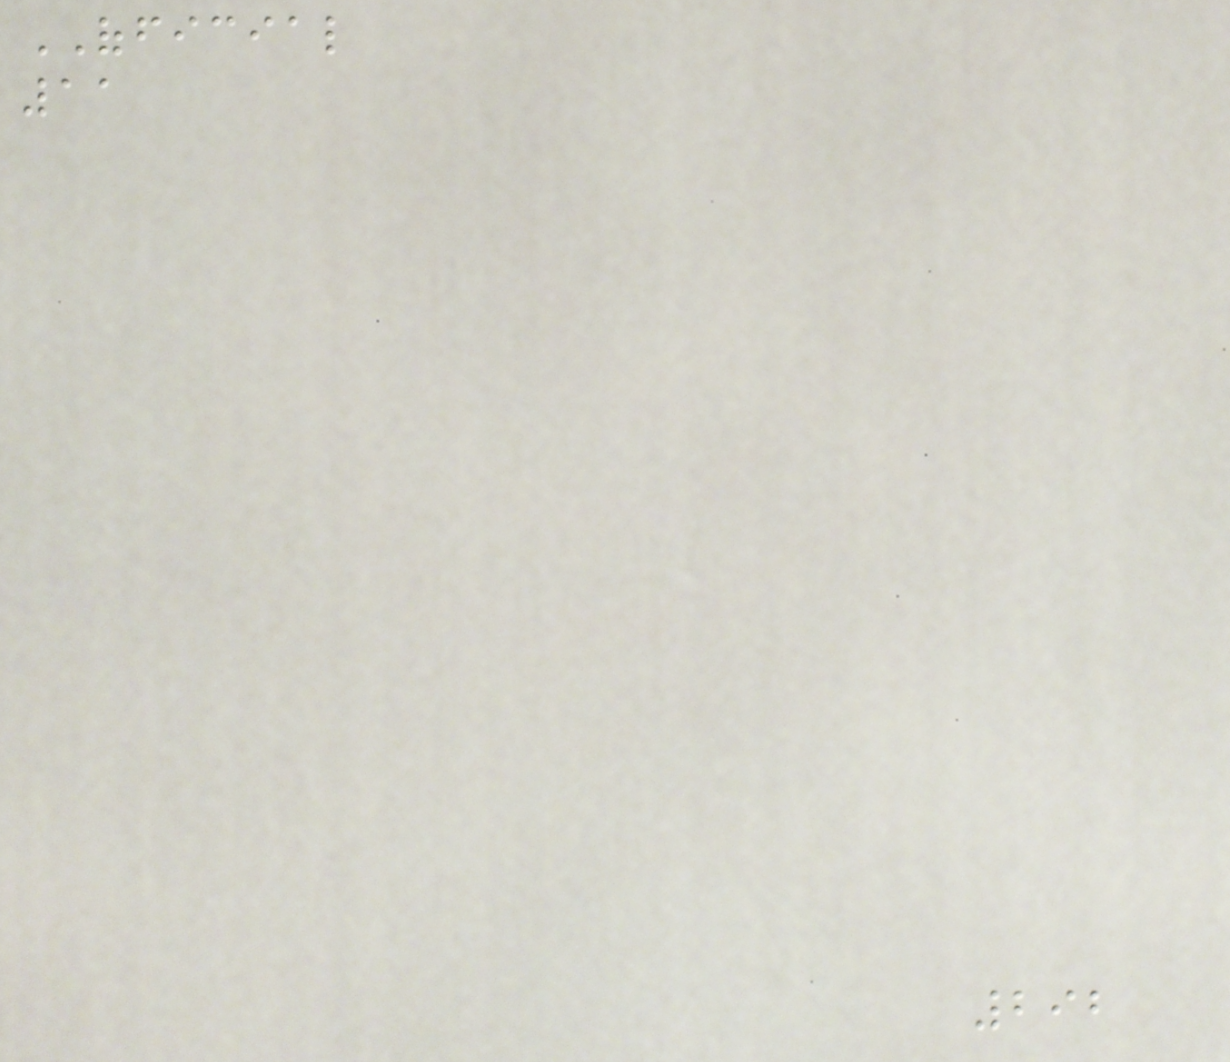OFFICIAL
11
292
